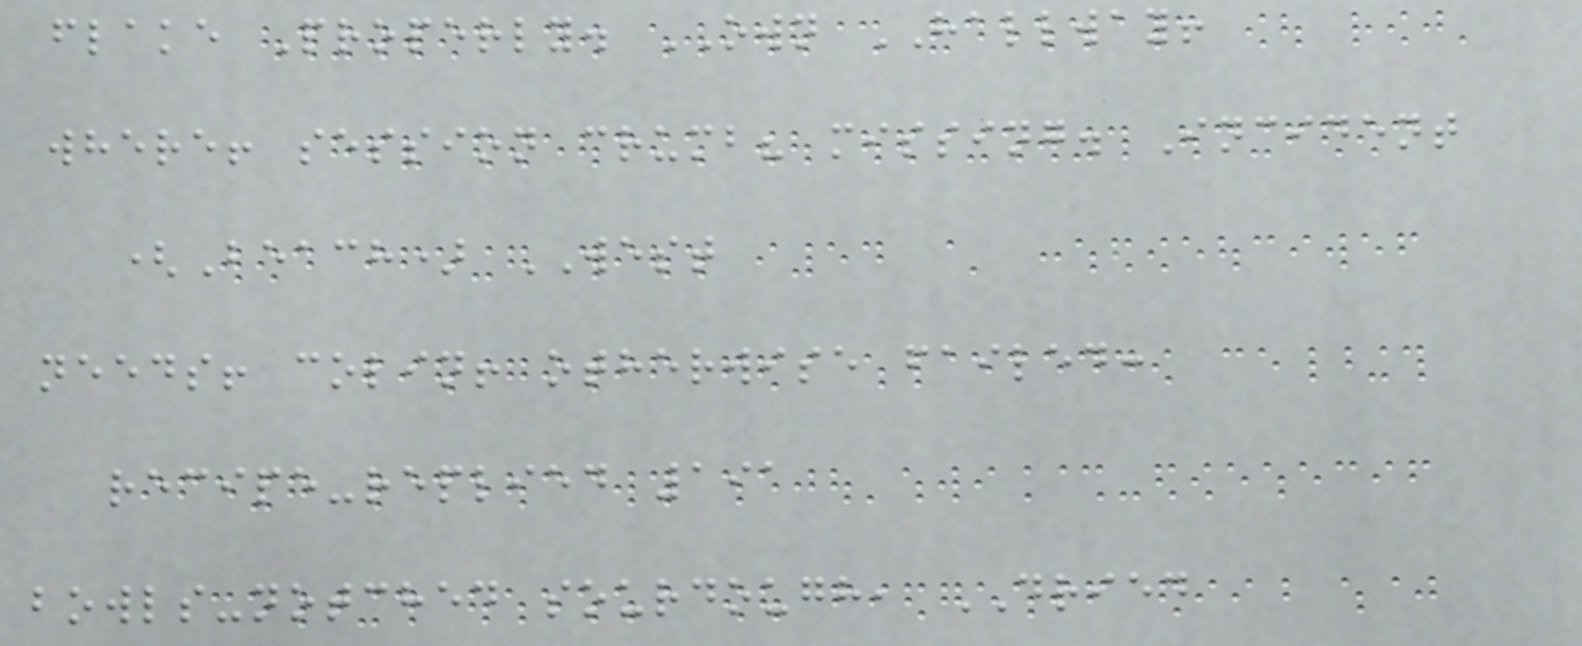flake Properly. OWN HALLWAY!
where! session crumb? missing. Incident
(Beach) WEST
needs! colin! otherwise failed:
recipe-replied 191
bowls-notched sourdough, DRIED
